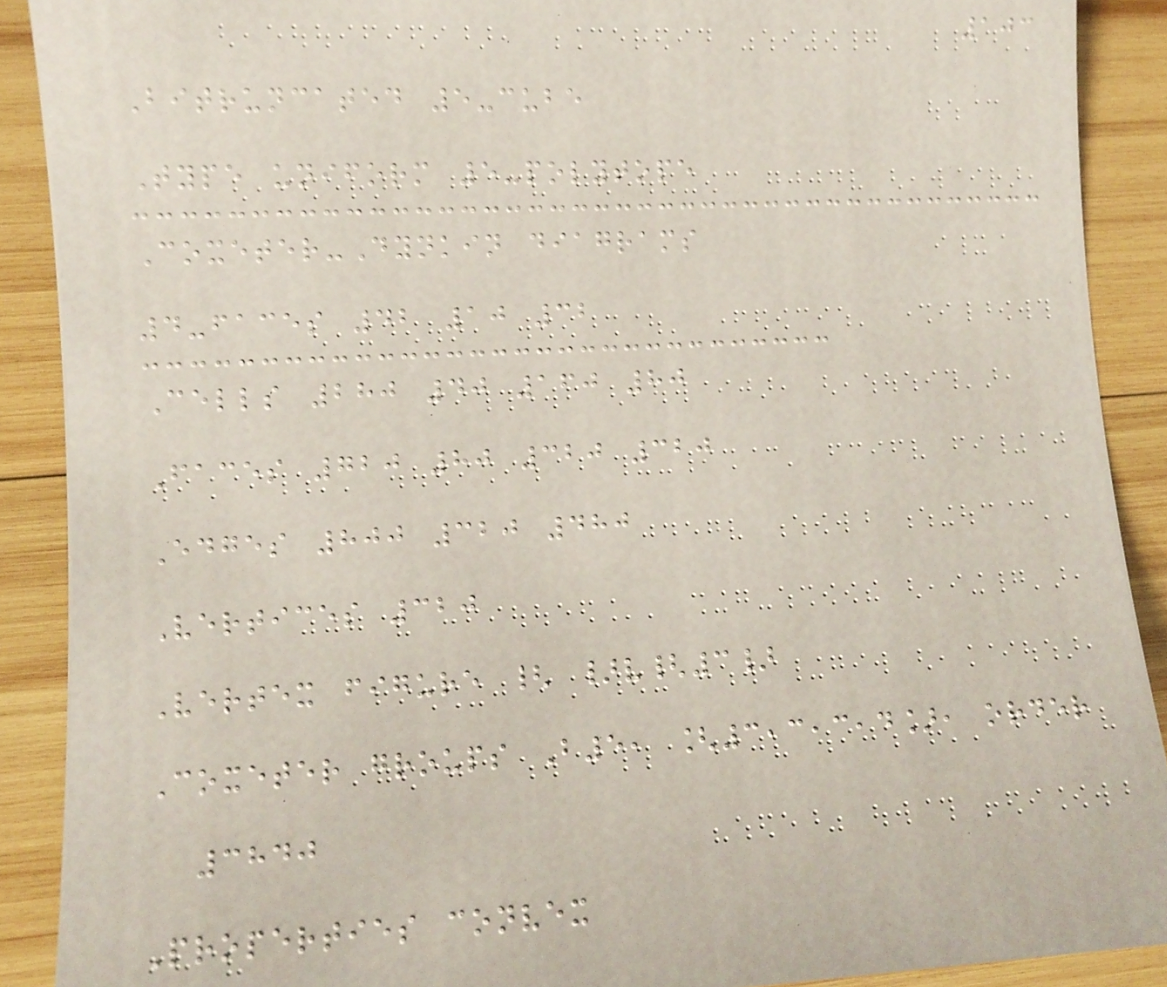103
Bitruncated 5-cube
Type uniform 5-polytope
Coxeter-Dynkin diagrams
4-faces 42 10 32
Cells 280 40 160 80
Faces 720 80 320 320
Edges 800 320 480
Vertices 320
Vertex figure { }v{3}
Coxeter groups B5, [3,3,3,4], order
3840
Properties convex
